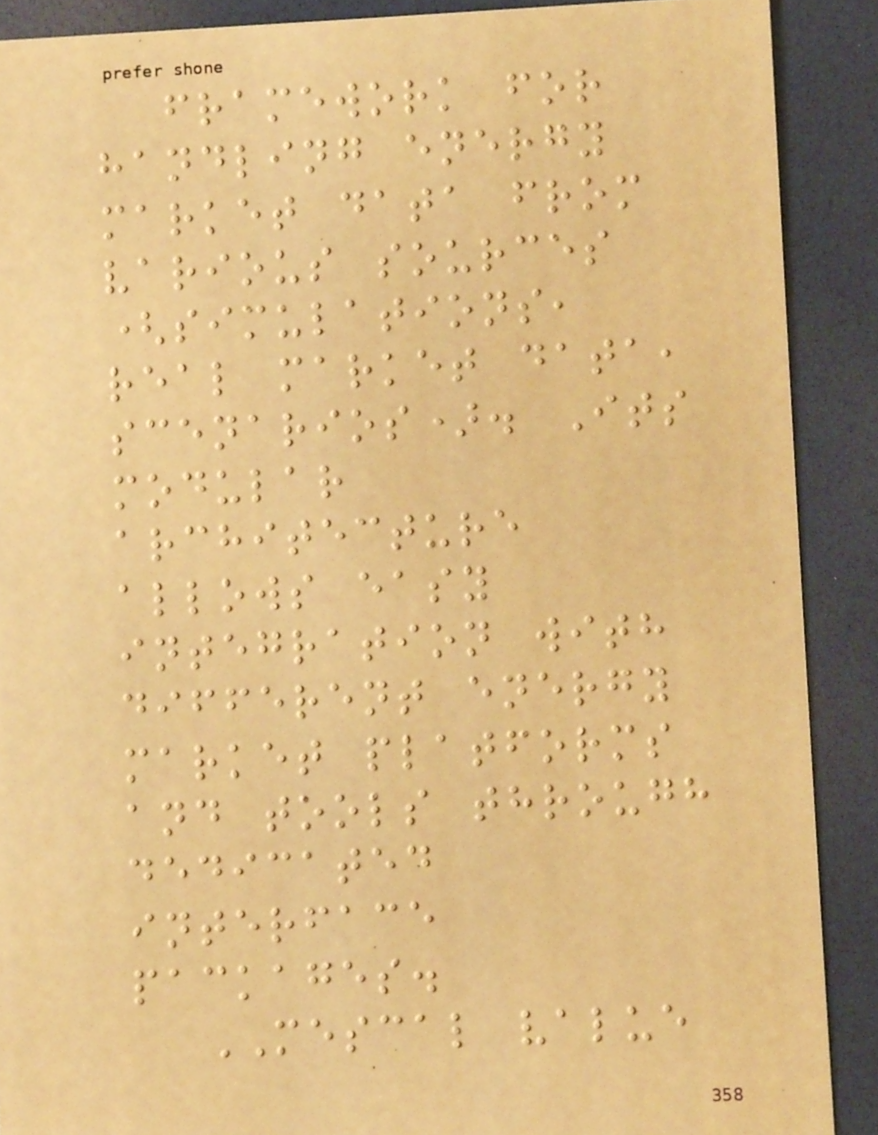framework for
handling energy
market data from
various sources
(simulations,
real market data,
scenarios). Its
modular
architecture
allows easy
integration with
different energy
market platforms
and tools through
dedicated
interface
packages.
MESCAL value
